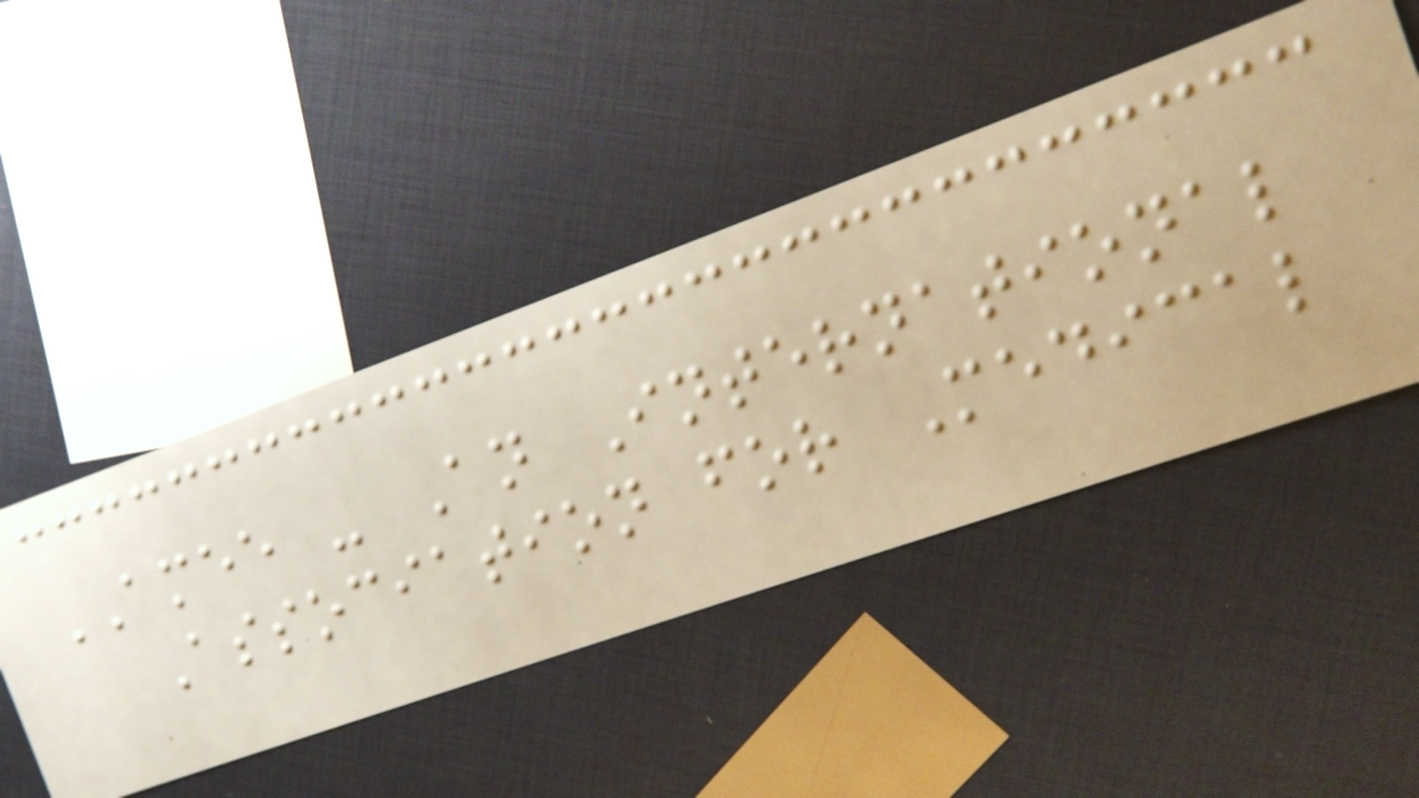AMEE - An International
Association for Medical
